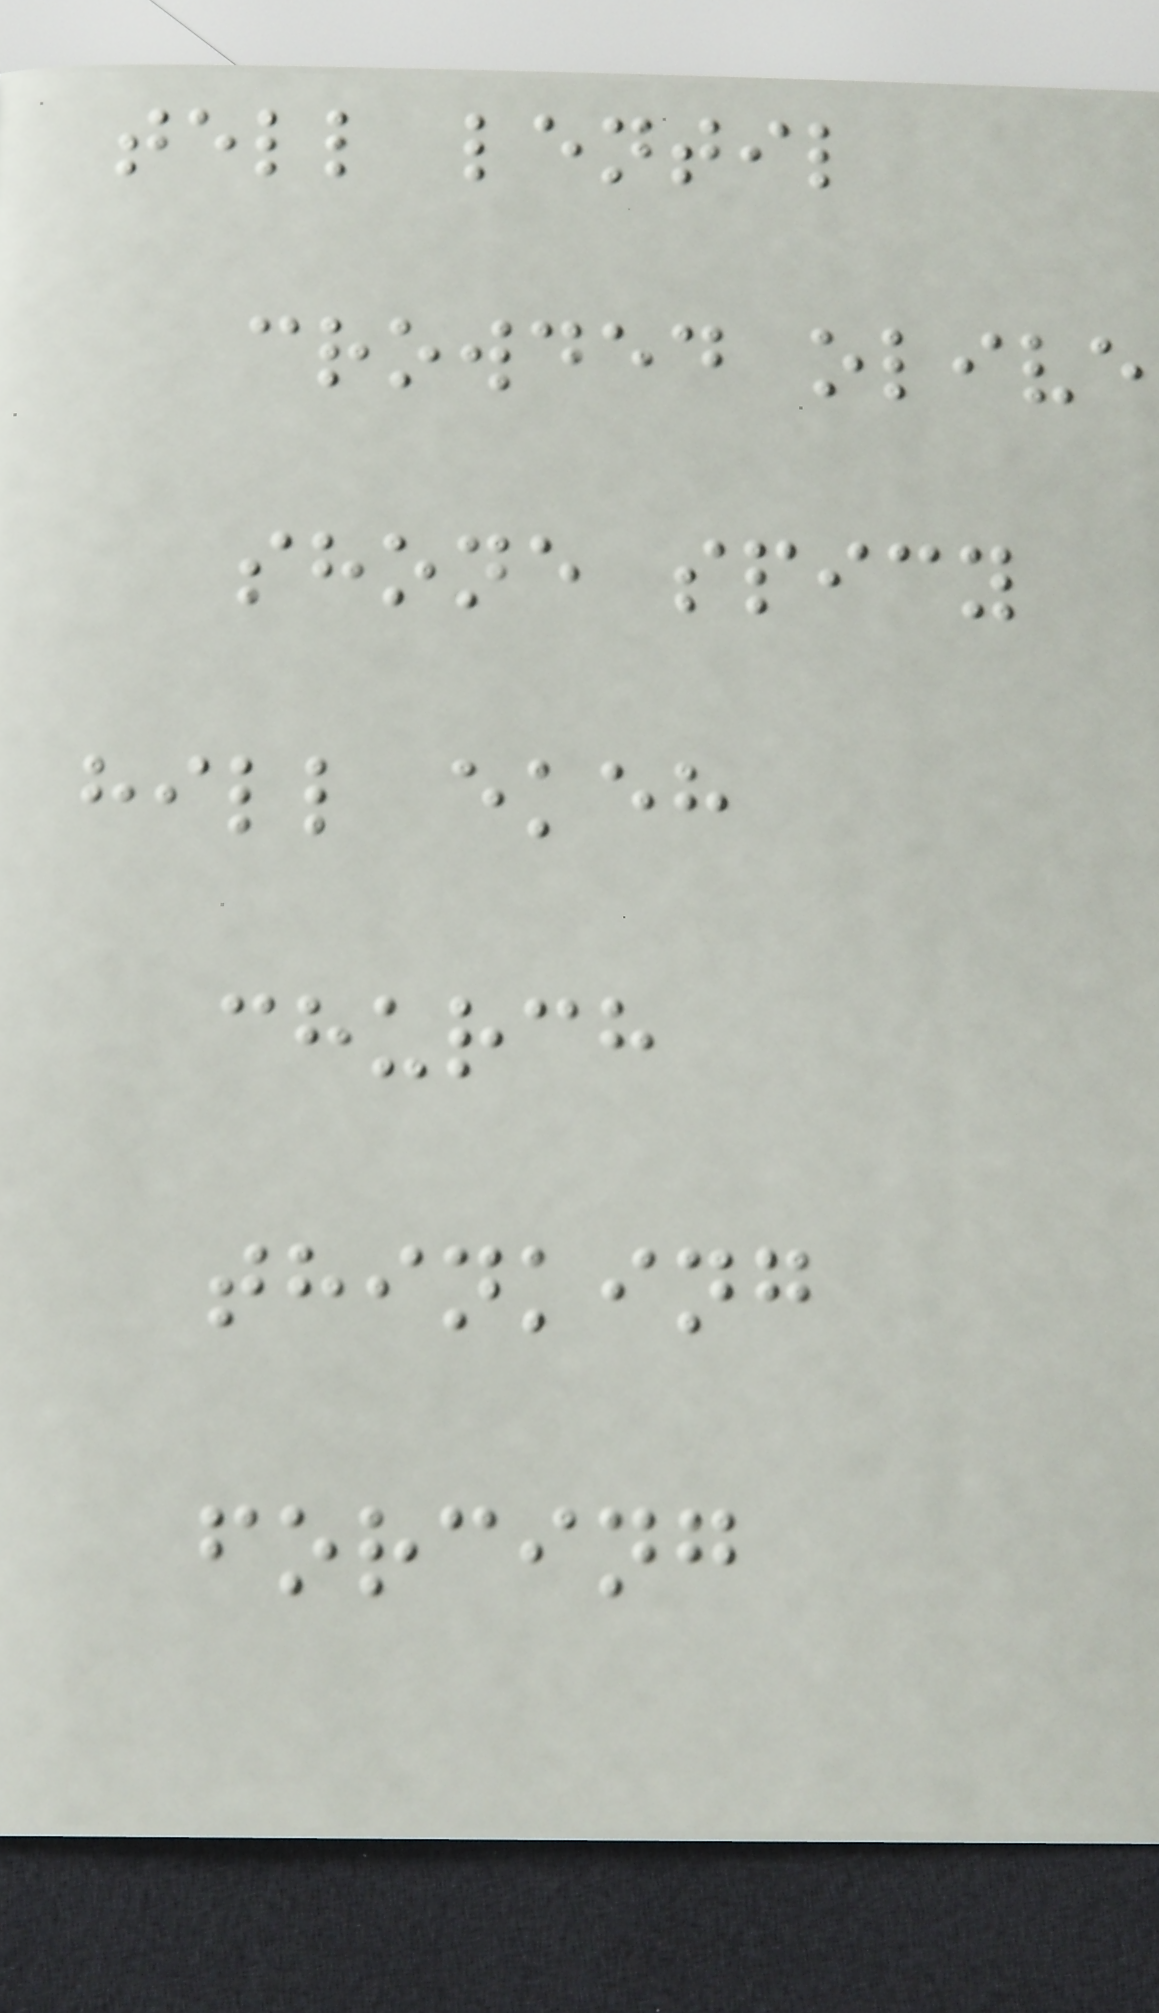tell lentil
crowded olive
shone spicy
hill ekeh
church
thinking
forcing
